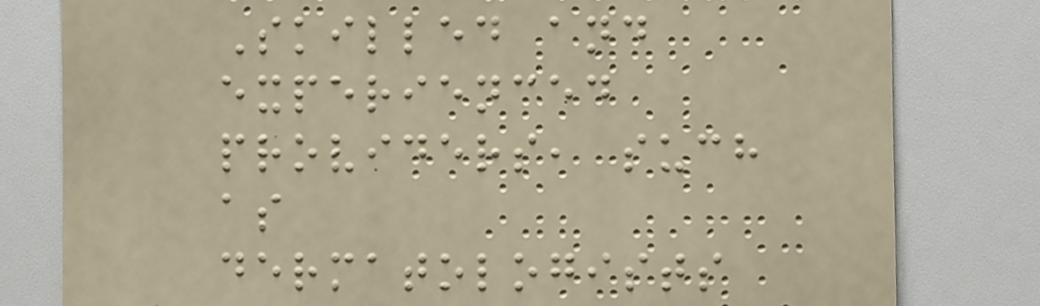Skilled and
experienced
providers, such
as
dermatologists
